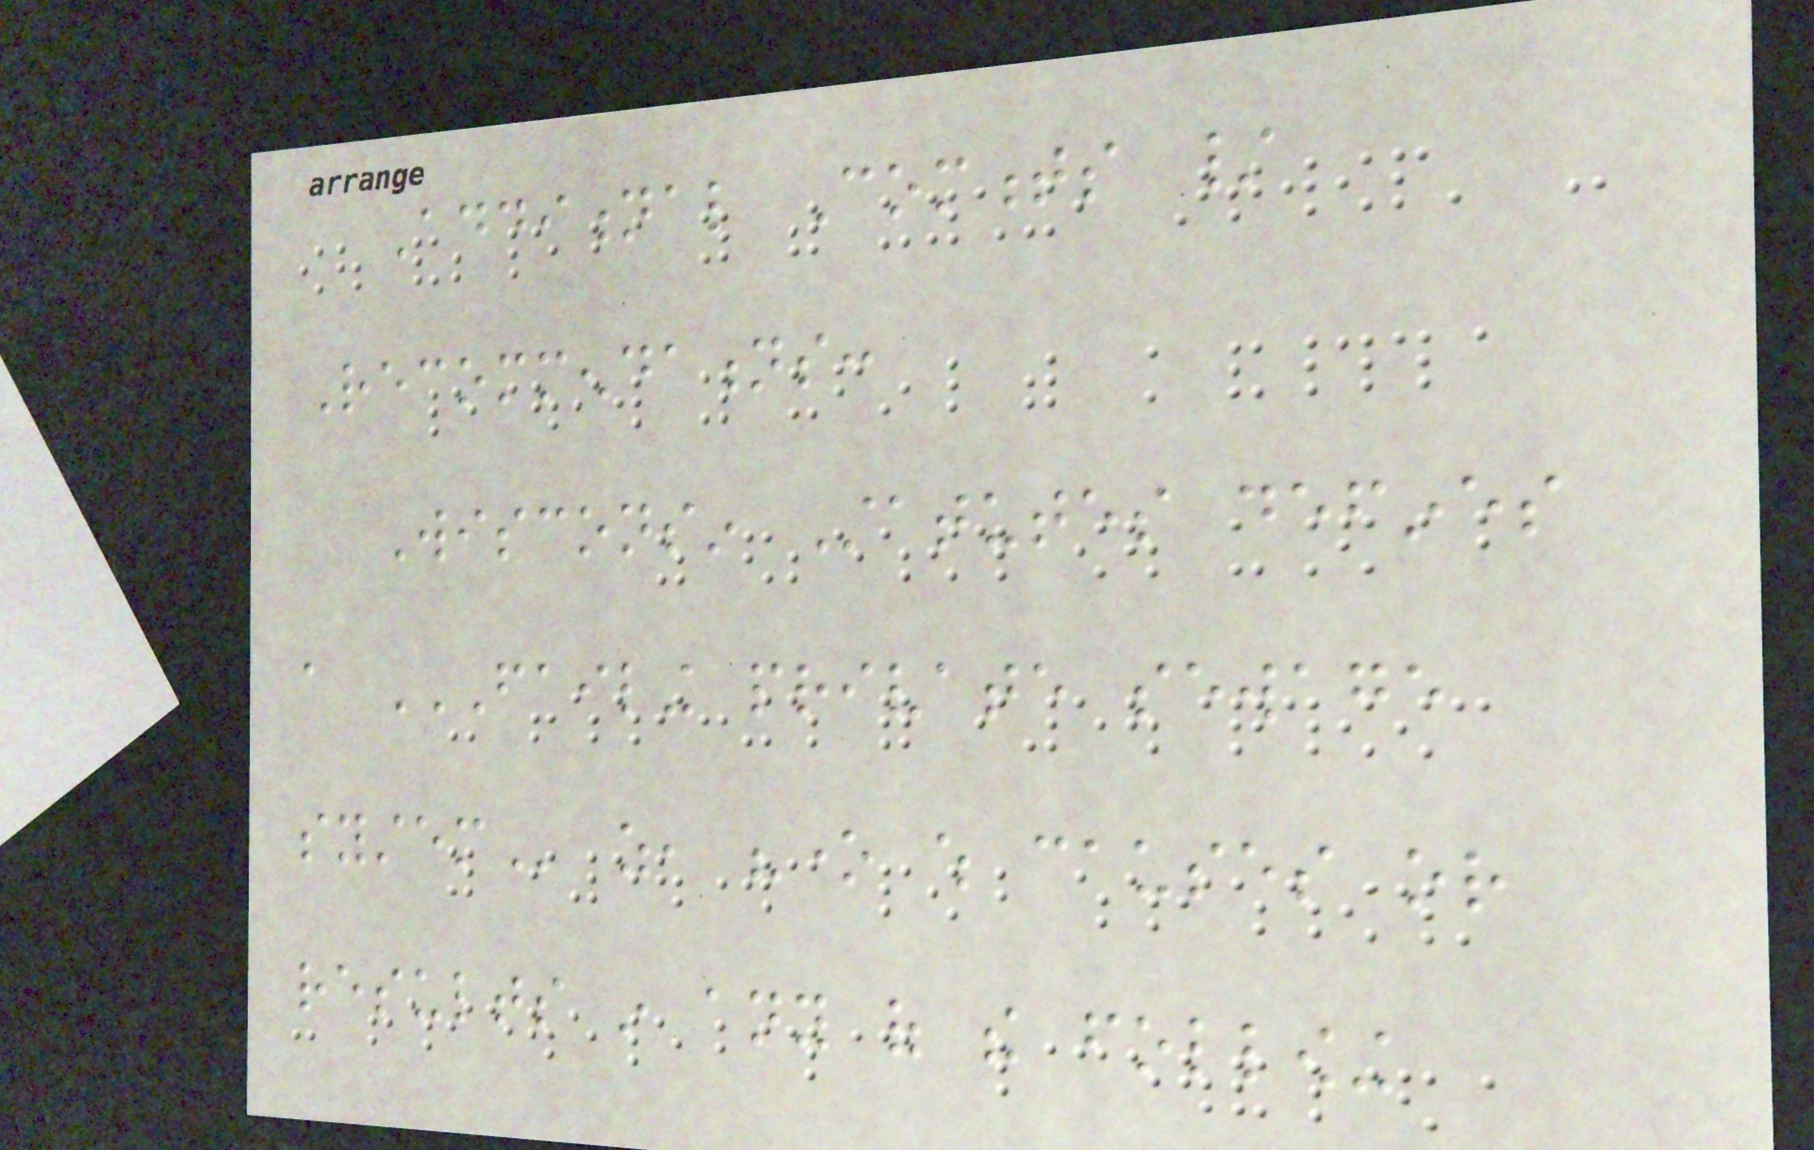Additional Comments /
Recommendations:
Wisconsin Statutes defines
a FAILING PRIVATE SEWAGE
SYSTEM as, "one which causes or
results in any of the following
